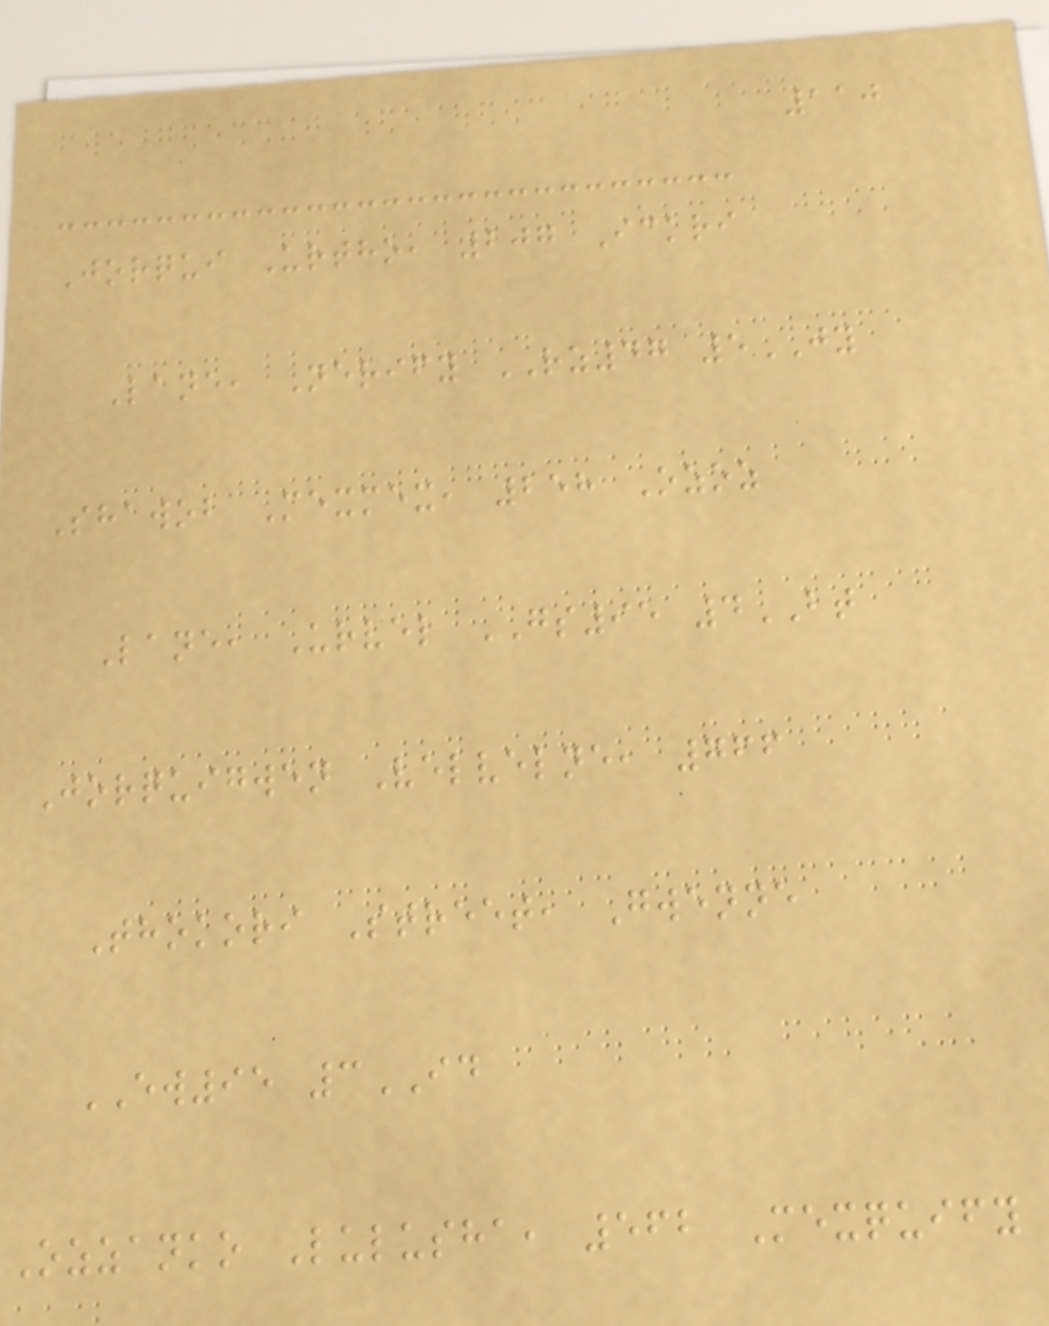110
Jorqui Urtho, 207 Ickri
Lane, Nerify RZ47 5JY
Shawob Mexmex, 258 Ozoz
Lane, Urvel GS95 4BT
Jorquigwen Velvelne, 766
Thokori Street, Gwenne
EW95 3ID
Ozzanko Lulusha, 562 Mexquify
